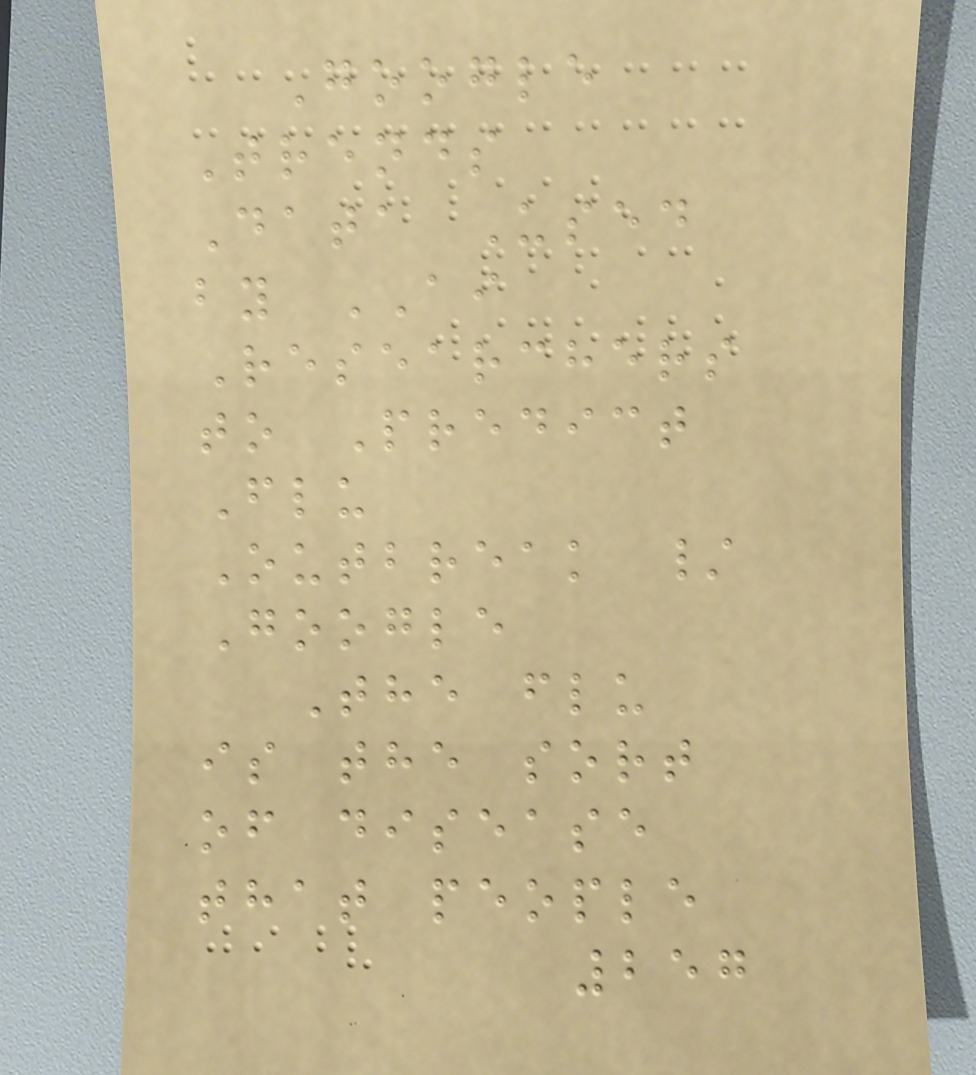Google
Trends
Data Used
by AI
Researchers
to Predict
Flu
Outbreak /
Google
The flu
is the sort
of disease
that people
257
